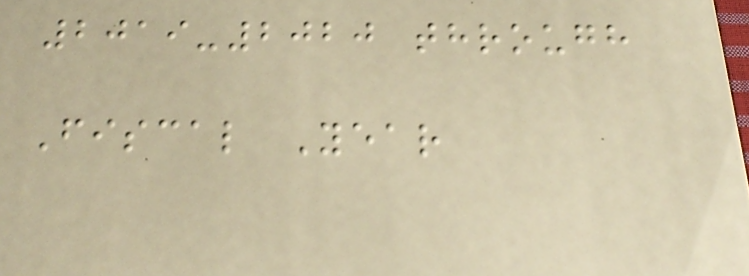2019-2020 through
Fiscal Year
